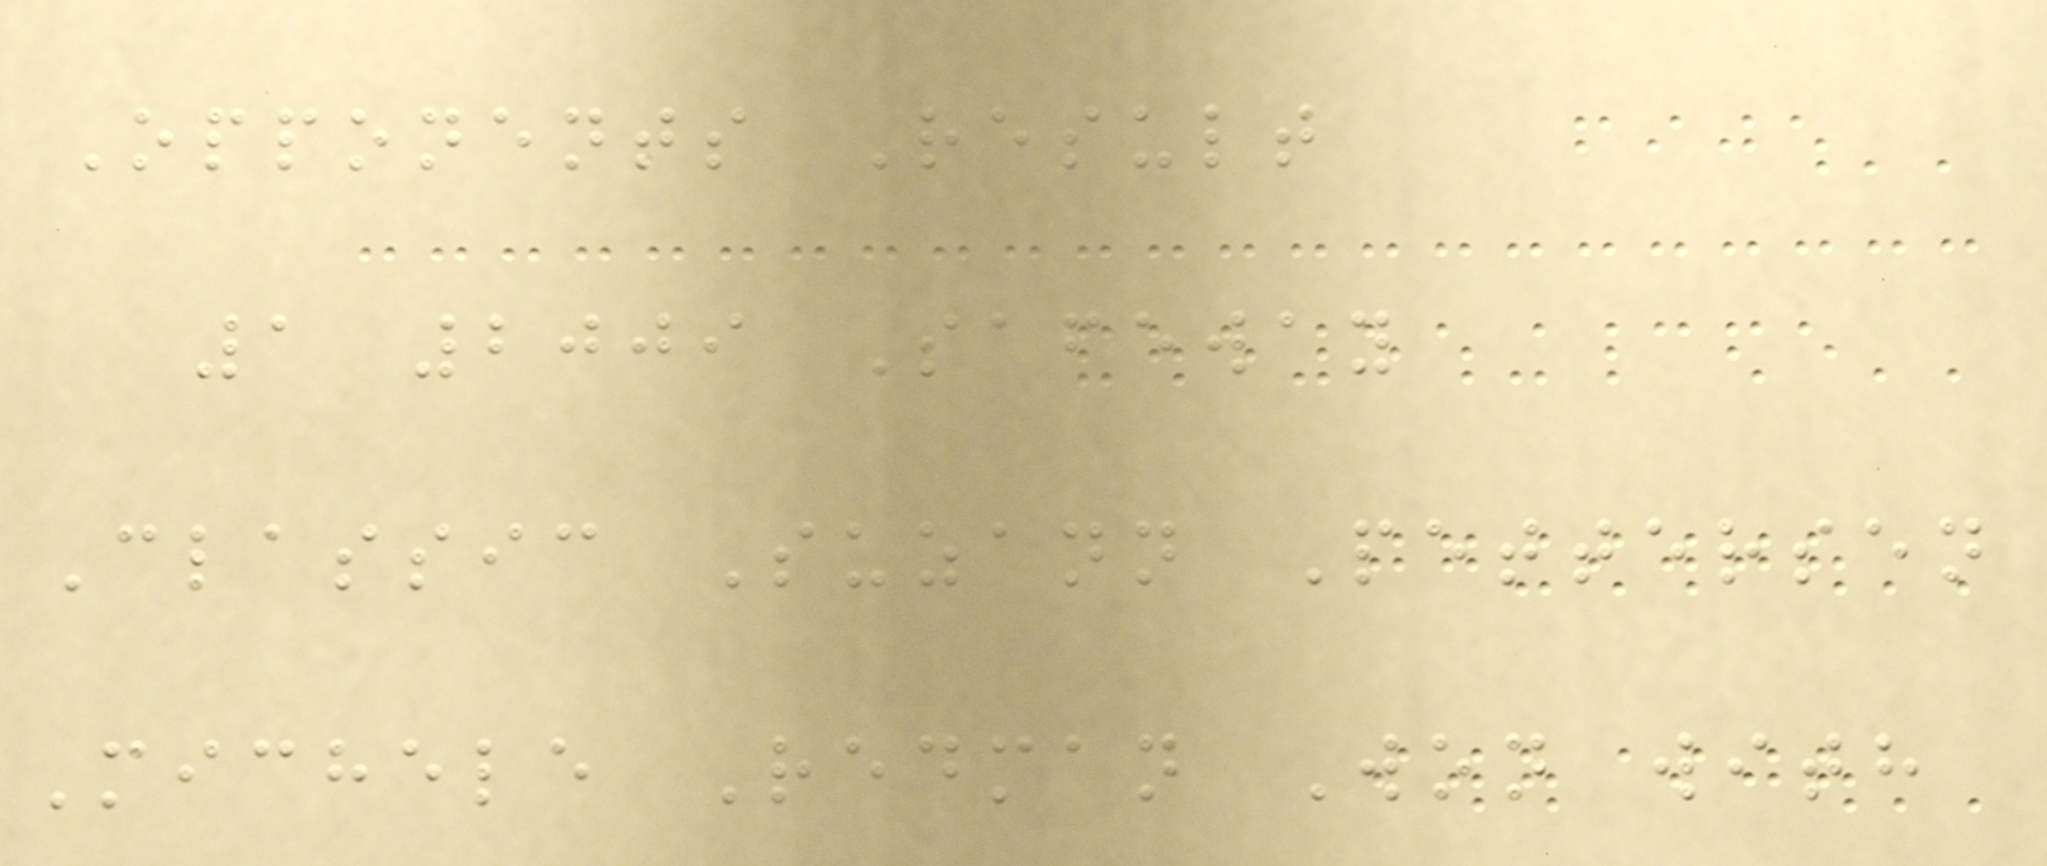Opponents Result
1 2009 Safeway
Classic Suzann Pettersen
Michele Redman Won with
